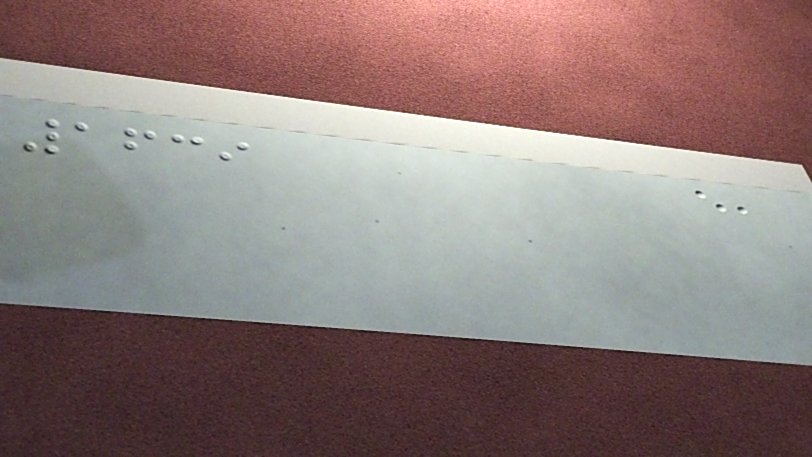1639
